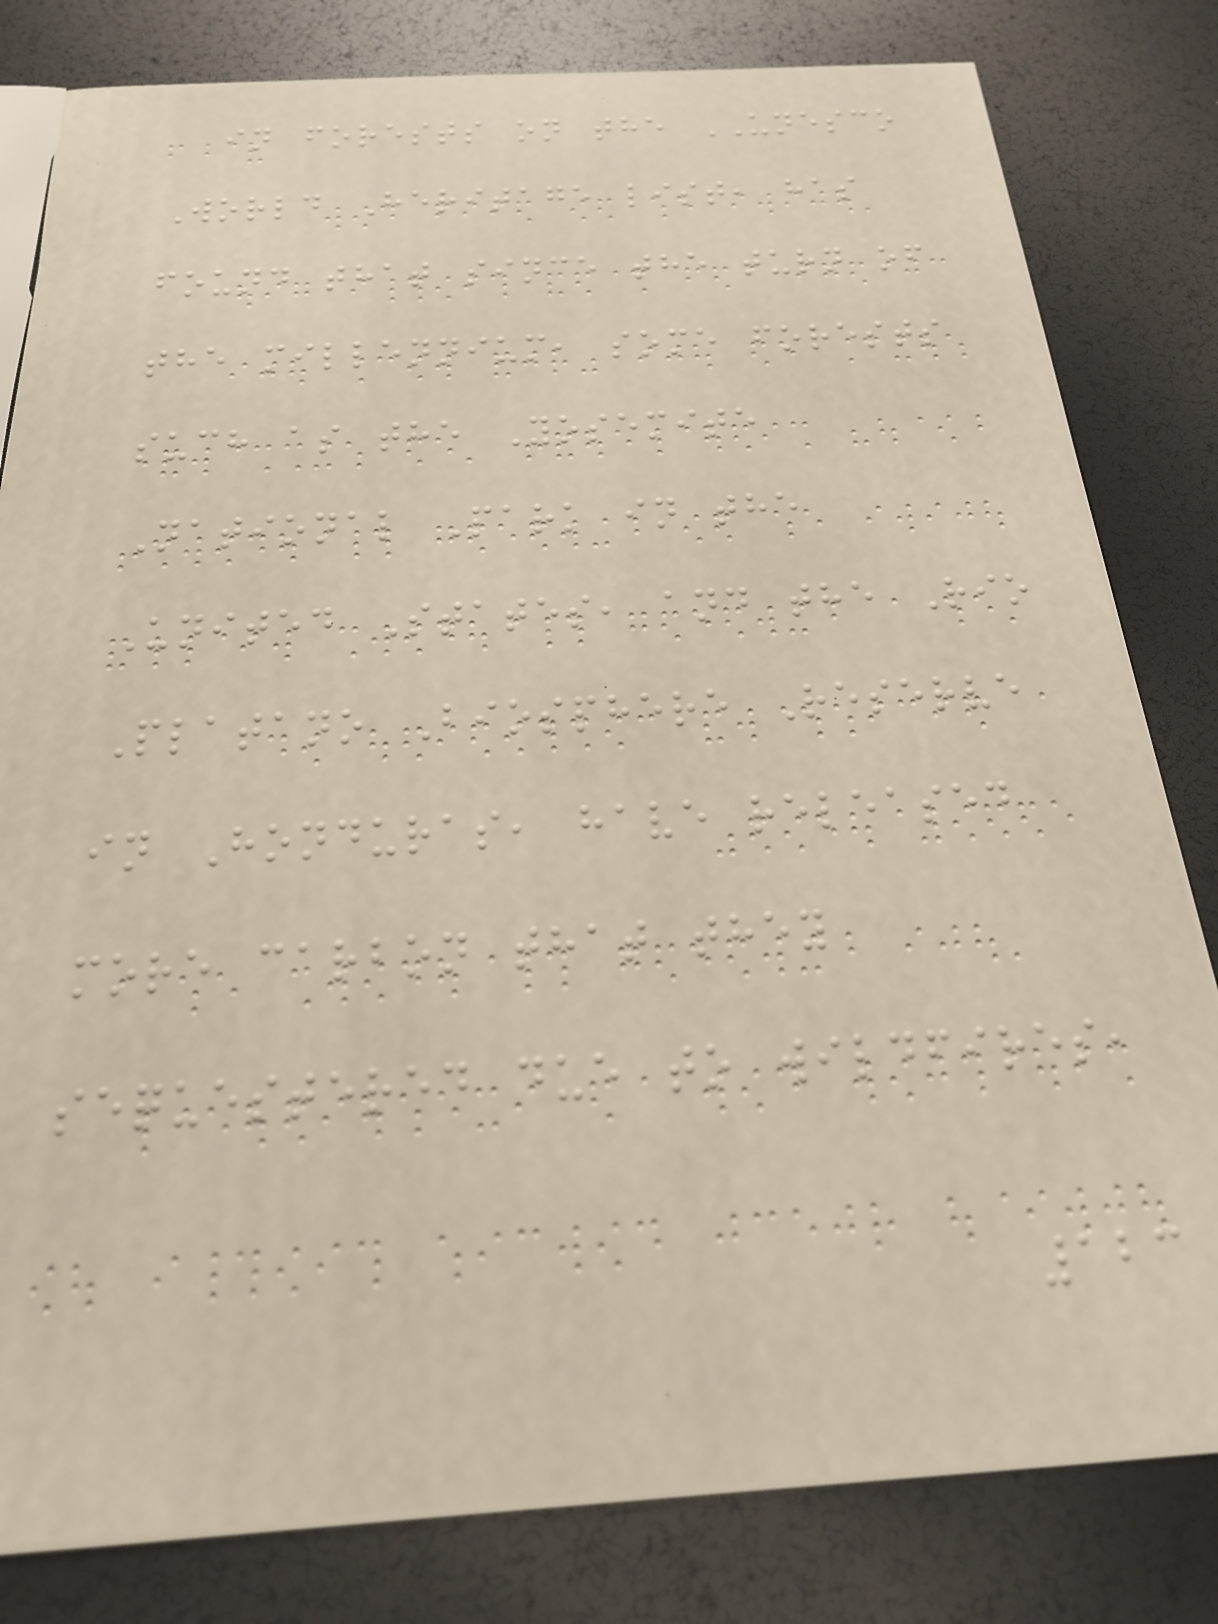in forests on the UNESCO
World Heritage list, has
found that since the turn of
the millennium, some forests
such as the Yosemite
National Park in the
United States, and the Rio
Platano Biosphere Reserve
in Honduras, have released
more carbon that they
sequestered due to wildfires,
123
